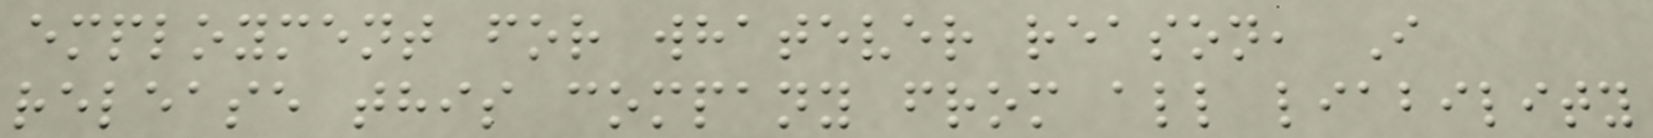employment for whatever reason, I
release this company from all liability
